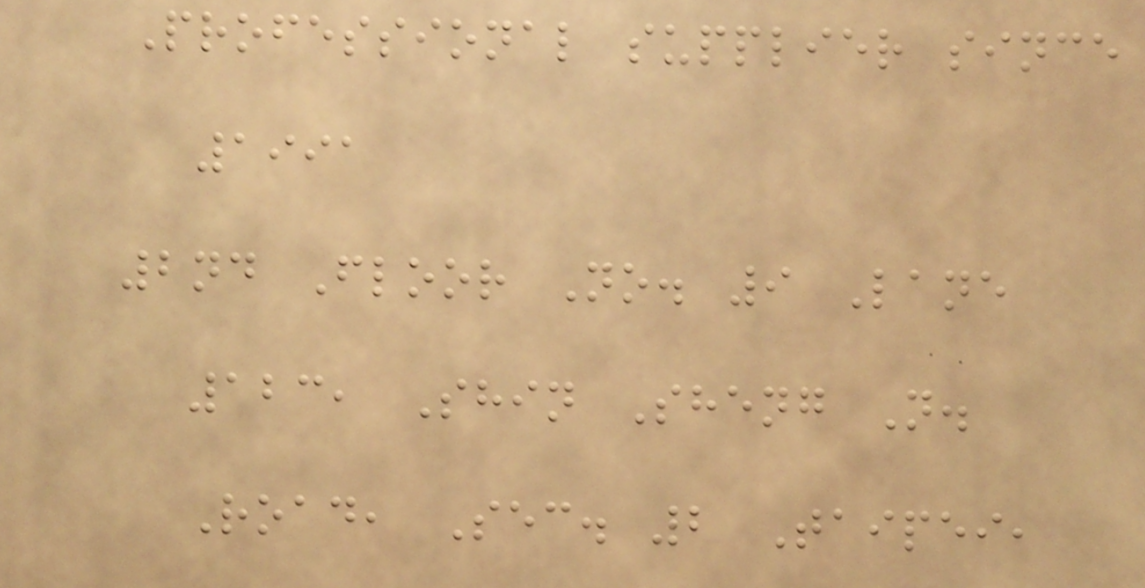Professional supplier since
1991
2nd Floor No. 9 Lane
123, Shin Sheng N.
Road, Sec. 2 Taipei,
